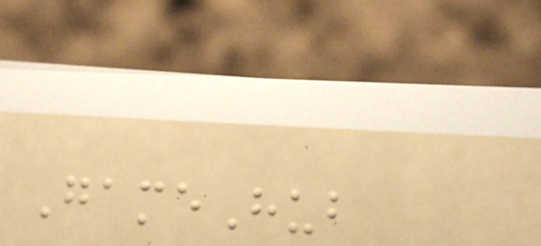GameHub
